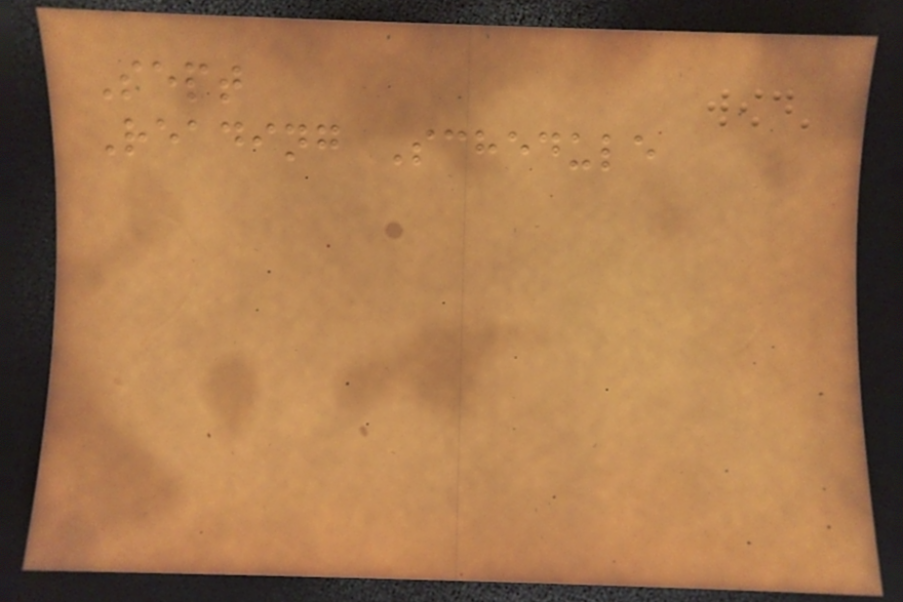Sept
Reading Schedule
